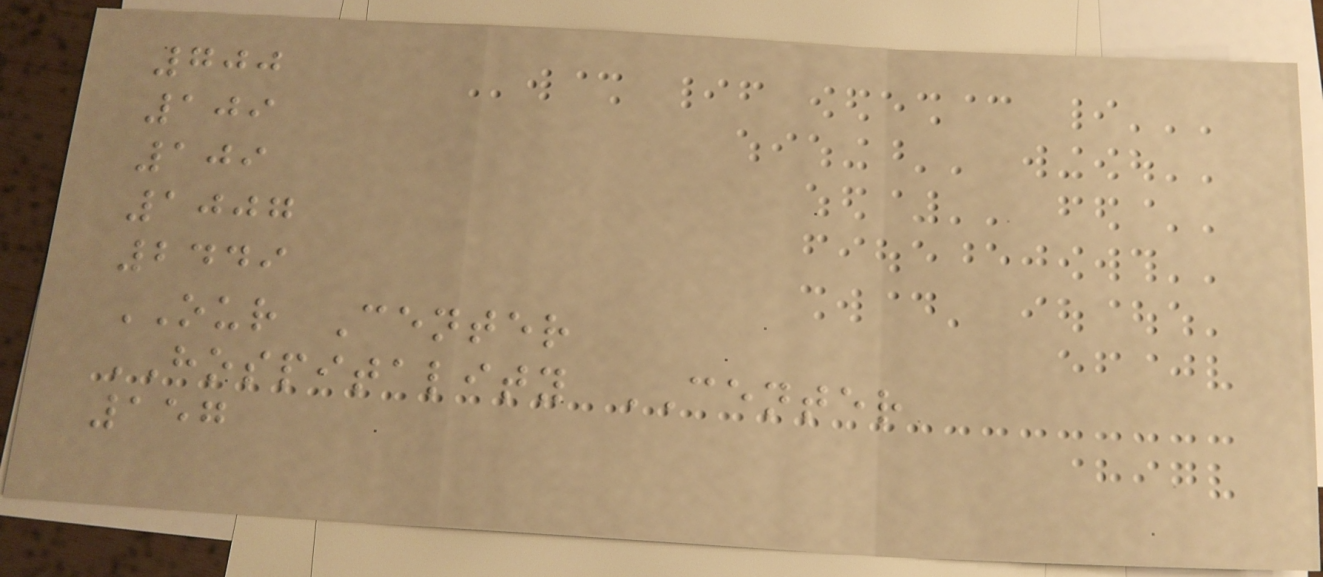700
109
109
1007
2449
OUR Center
HOSPITALITY CENTER
157
